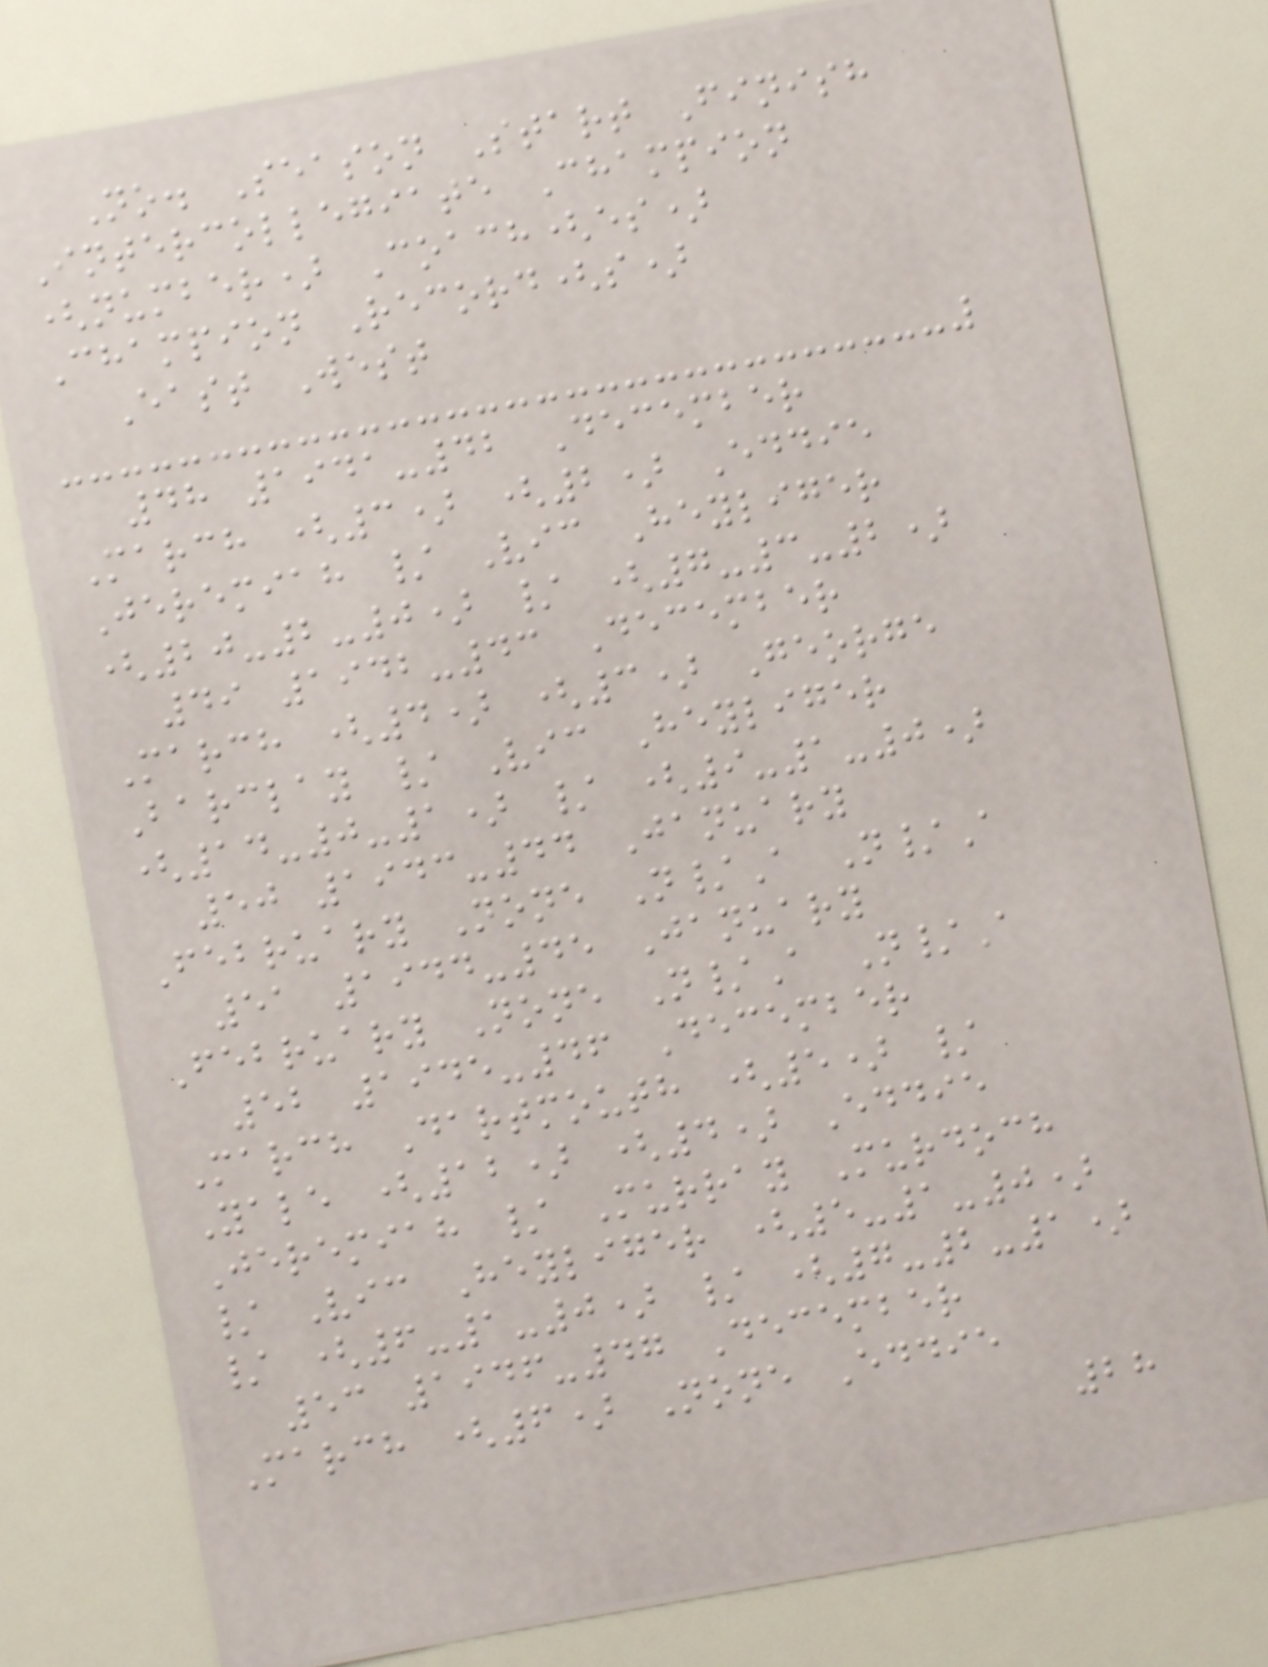No. Season Start Finish
Intercollegiate Champion
(number) Coach(es)
Champion Record(s)
East West
48 1941-42 December
March (3) (2) Eddie
Jeremiah / Vic Heyliger
(20-2-0) / (7-3-2)
49 1942-43 December
March (4) (3) George
Barclay / Vic Heyliger
(14-0-1) / (9-1-0)
50 1943-44 January
February None N/A N/A
51 1944-45 January
February None N/A N/A
52 1945-46 December
March Dartmouth (5) /
Yale (12) (4) Eddie
Jeremiah / Murray Murdoch
/ Vic Heyliger (5-1-0)
/ (6-1-0) / (7-2-1)
53 1946-47 December
March (6) None Eddie
28
